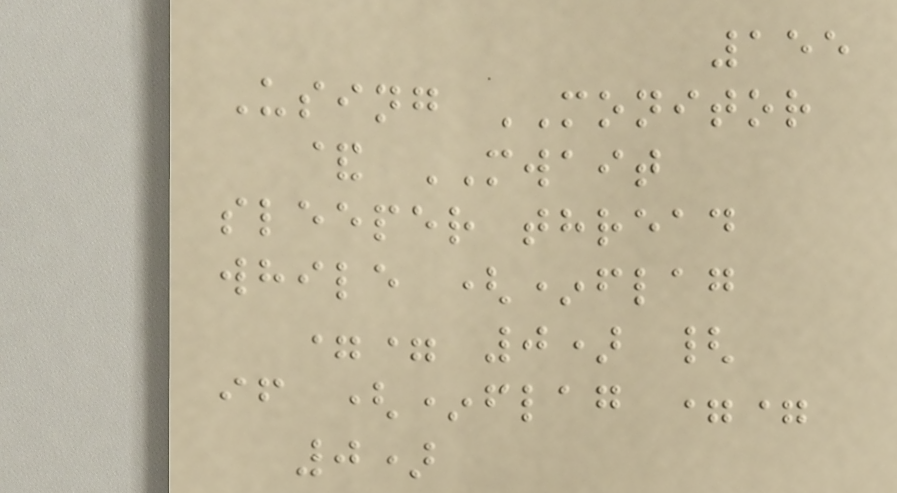155
Using MONITOR
& MWAIT
sleeper thread
while (*flag
== 0) {
if (*flag ==
0)
